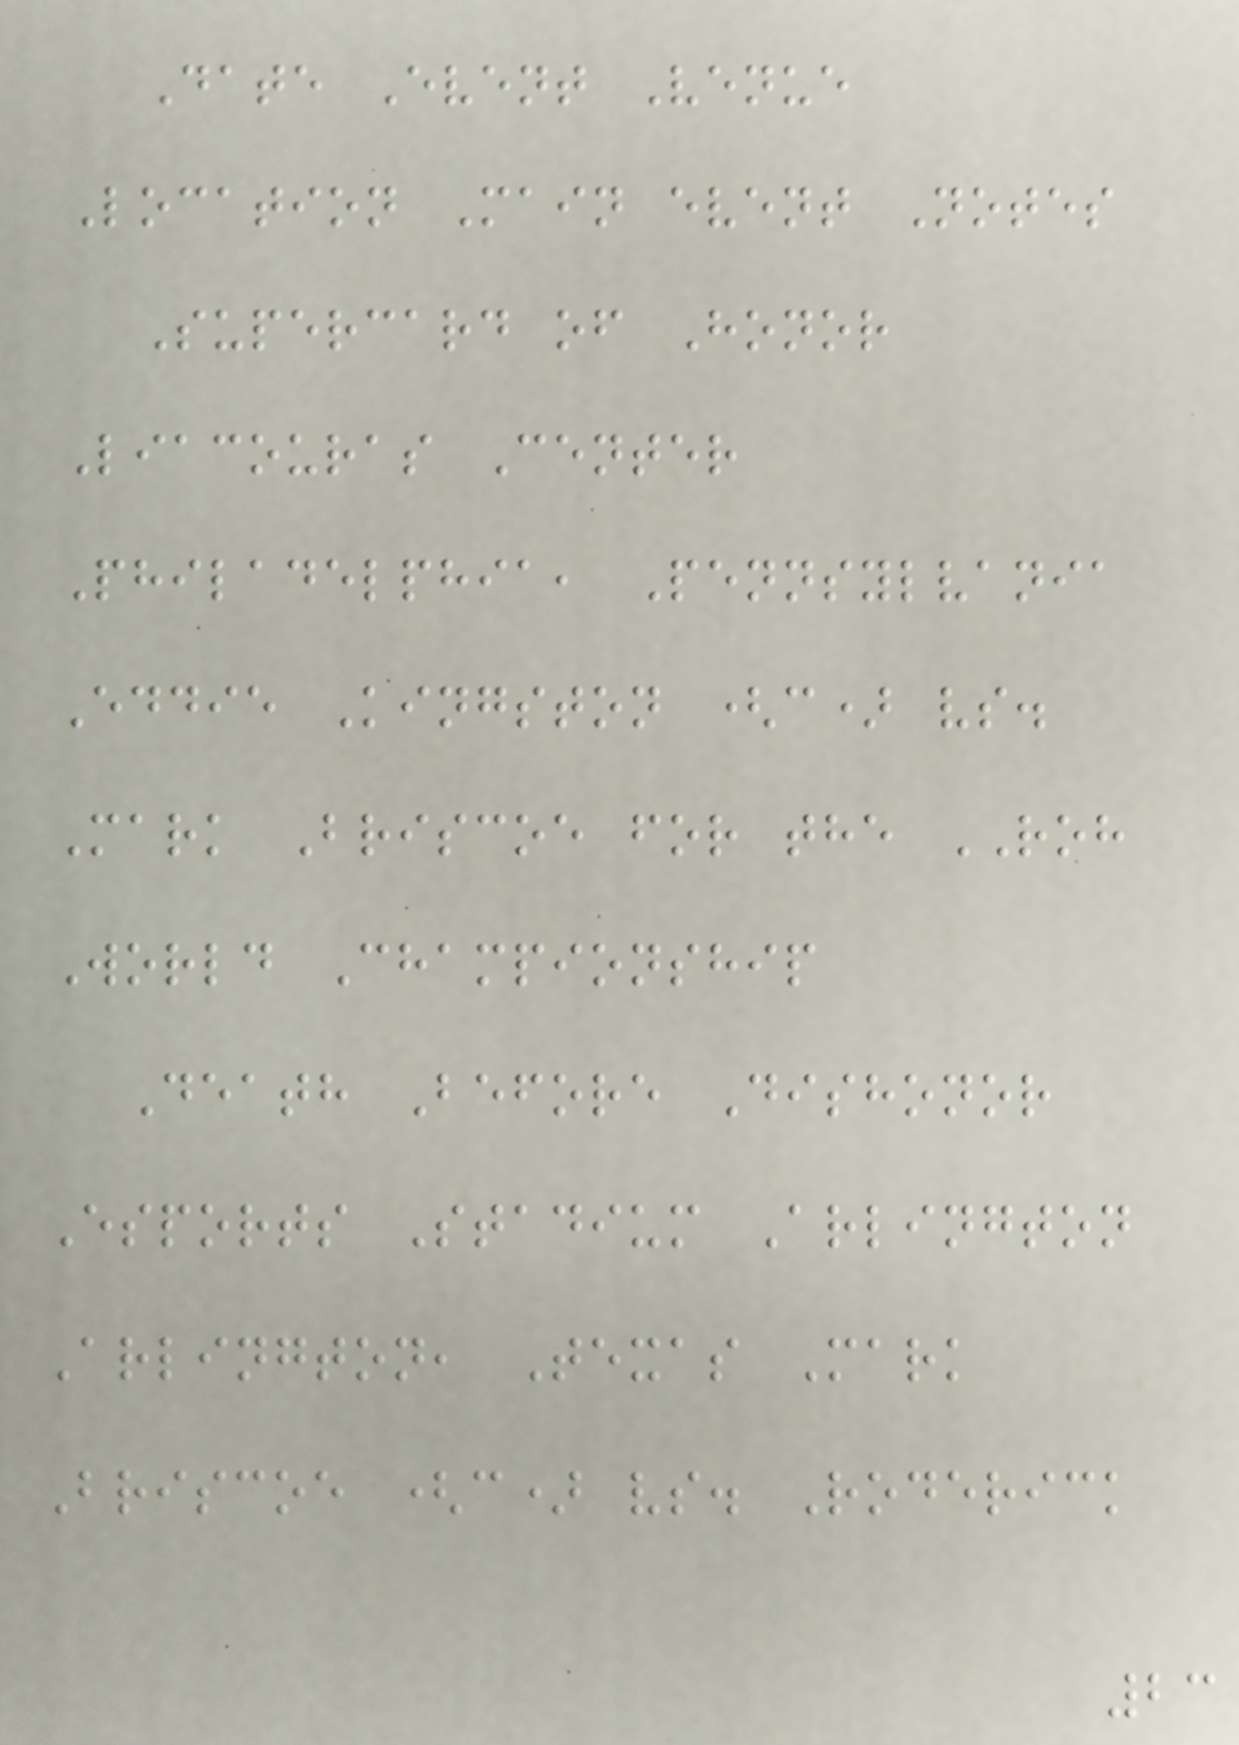Date Event Venue
Location Main event Notes
Supercard of Honor
Liacouras Center
Philadelphia, Pennsylvania
Eddie Kingston (c) vs.
Mark Briscoe for the ROH
World Championship
Death Before Dishonor
Esports Stadium Arlington
Arlington, Texas Mark
Briscoe (c) vs. Roderick
23
